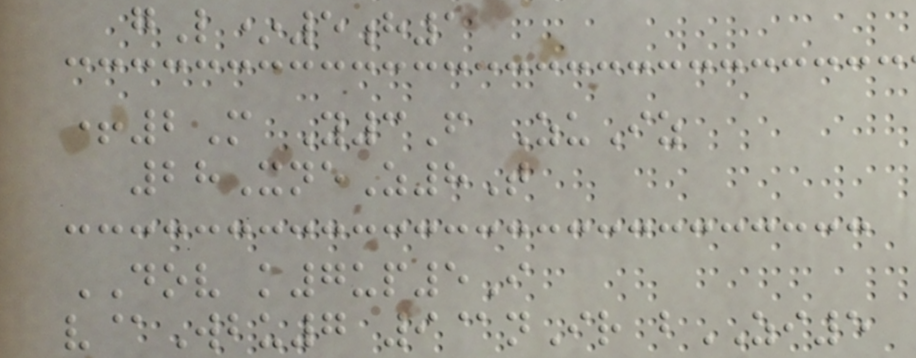gL*5h1
+2M Y3F ZuIz
28XneZ8T
DOV k7up5I
v@Wbu7 9@nIr bZI5
